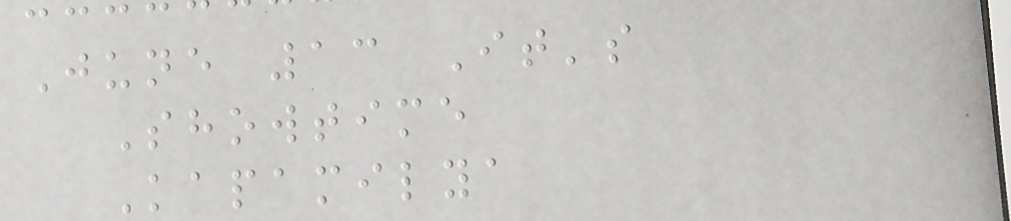June 13 It's
Showtime
Kapamilya
